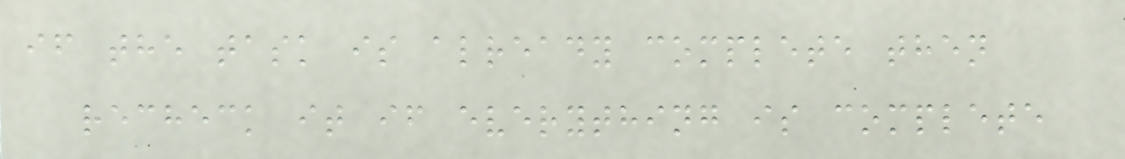if the task is already complete then
recheck it if everything is complete
